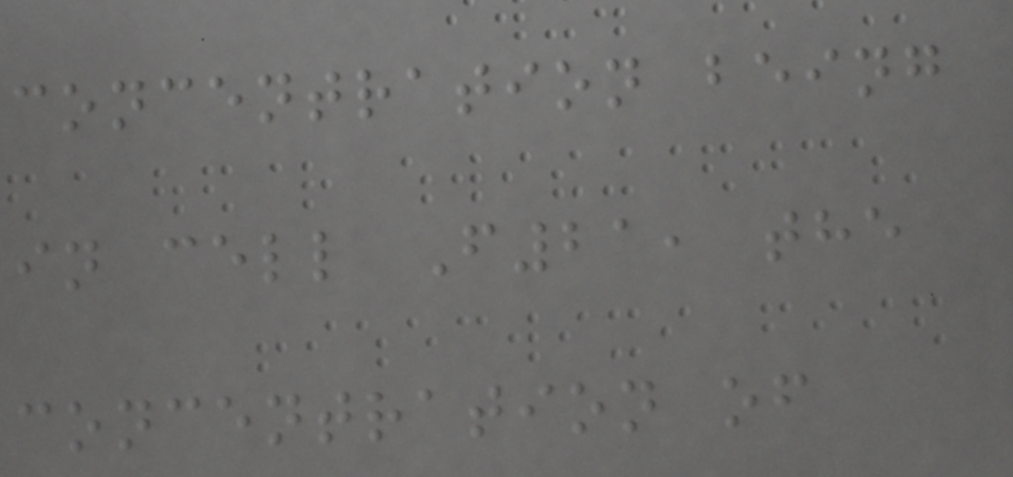concentration being
in cell F21, the
concentration of
